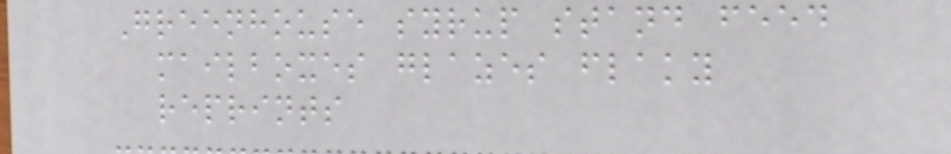Greenhouse syrup stand feed
mailboxes glazes flaky
reprints
